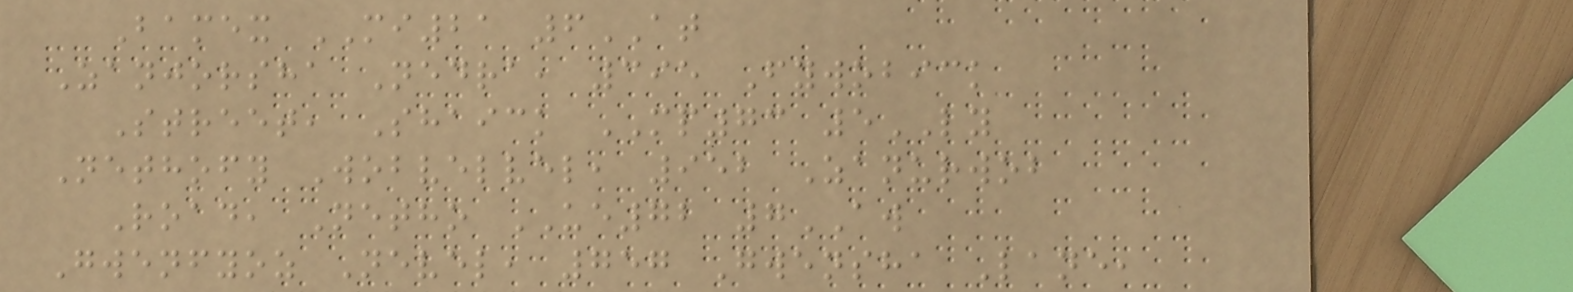Bamex MI21 6AT
Zanjorsha Nedra, 395 Fywobick
Street, Shaick MP73 5LY
Nethofy Wobvelvel, 952 Zanurwob
Road, Netho UE72 7AW
Gwenfyoz Nevel, 757 Gwensha Lane,
